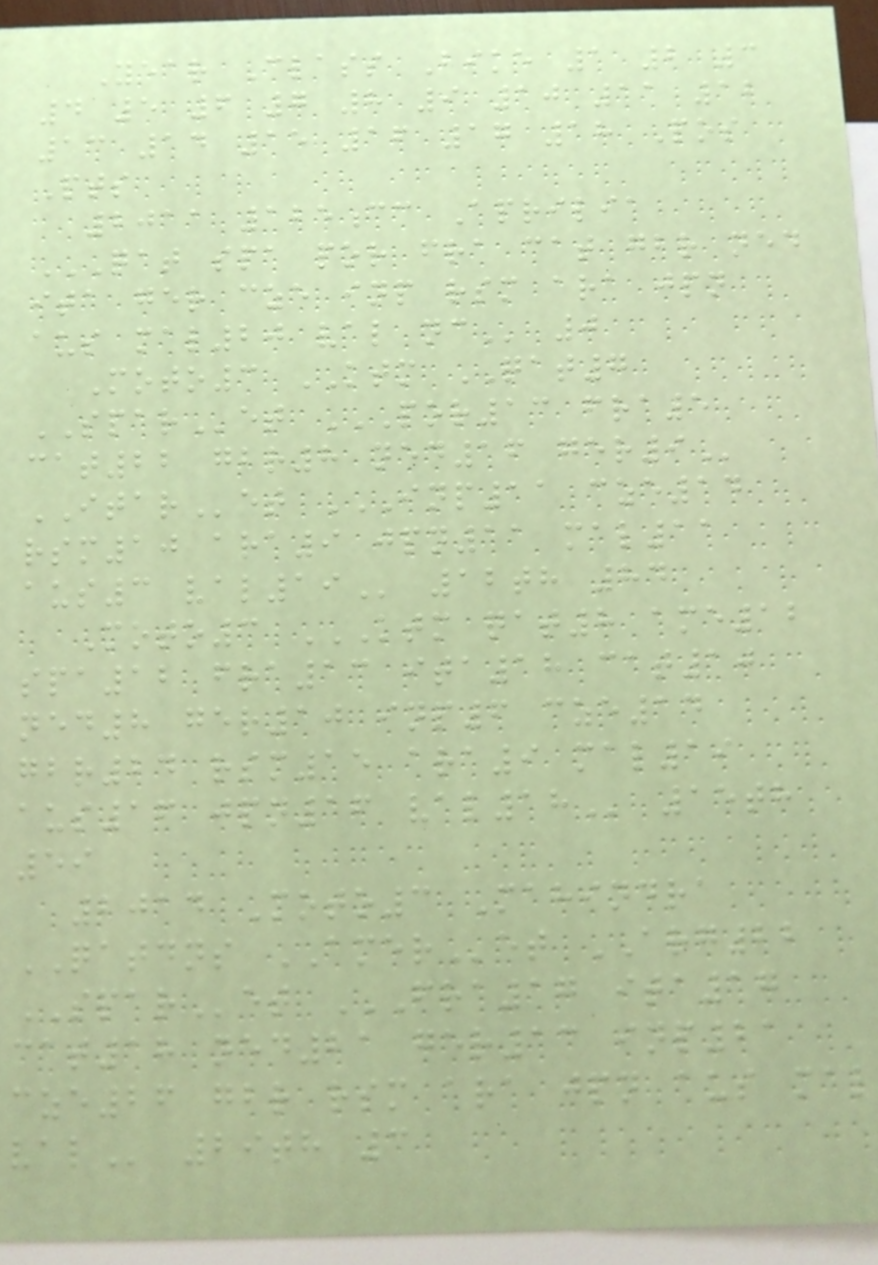Year Class Bike 1 2 3
4 5 6 7 8 9 10 11 12
13 14 15 16 17 18 Pos
Pts
2011 125cc Aprilia
QAT SPA POR FRA CAT GBR NED
ITA GER CZE INP RSM ARA JPN
AUS MAL20 VAL NC 0
Moto3 KTM QAT7
SPARet POR13 FRA5
CAT22 GBR8 NED16 GER9
ITARet INP11 CZE14
RSM10 ARA9 JPN11 MAL11
AUS3 VAL19 12th 84
Moto3 KTM QAT8 AME12
SPA12 FRA13 ITA18 CAT10
NED8 GER10 INP6 CZE14
GBR24 RSM15 ARA9 MAL19
AUS16 JPN16 VAL18 15th
59
2014 Moto3 Mahindra
QATDNS AMERet ARG22
SPARet FRA17 ITA17
CAT18 NED21 GER13 INP21
CZE26 GBR RSM ARA JPN AUS MAL
VAL 29th 3
